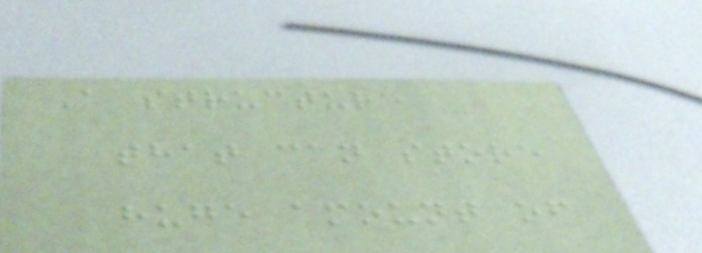A structure
that can store
huge amount of
